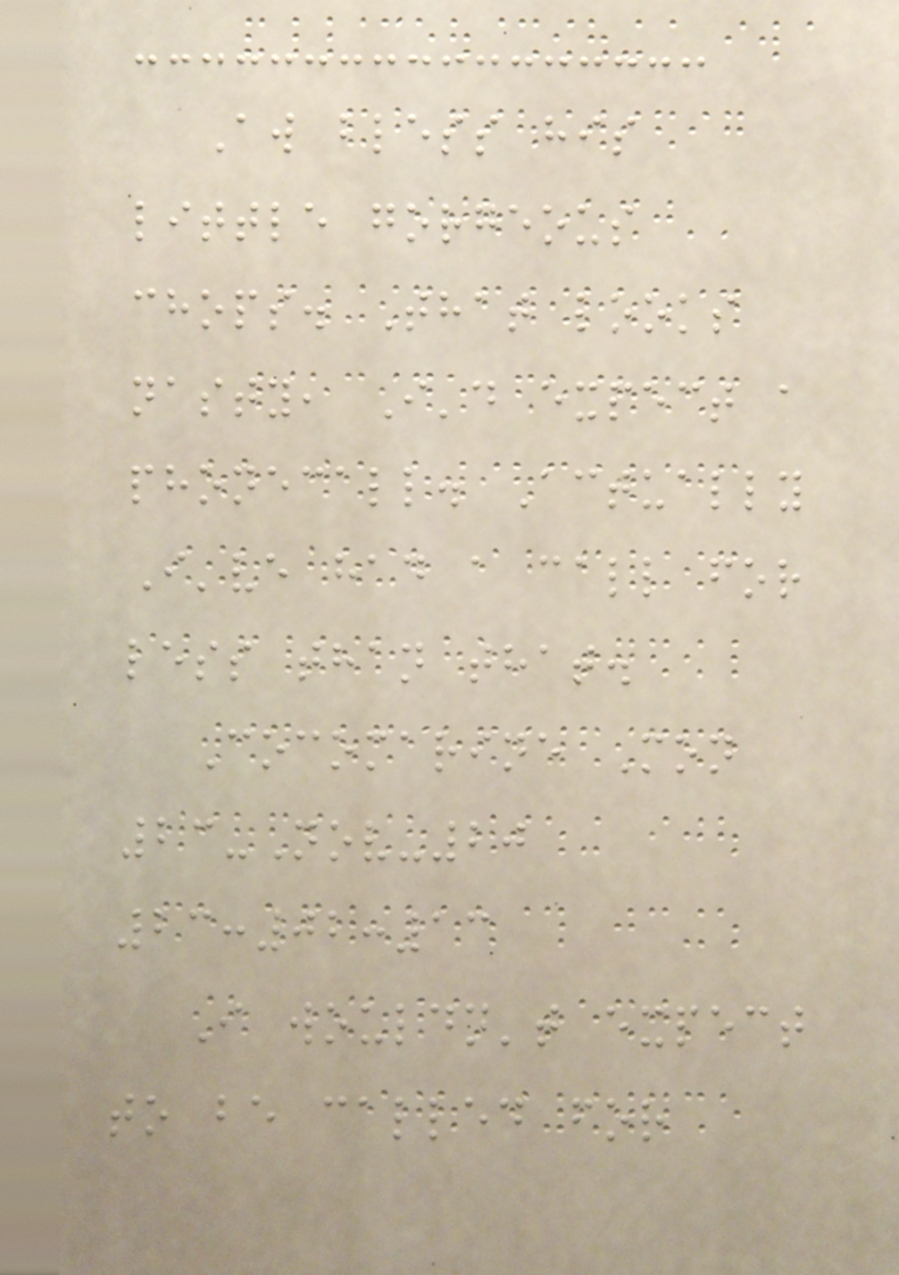Aw bless his
little gorgeous
chops. That looks
nasty, I'd expect a
phonecall. Actually
I've had a call for
less than that.
Cocomarine Mon
23-Nov-20
23:02:13
I wouldn't expect
to be called for
